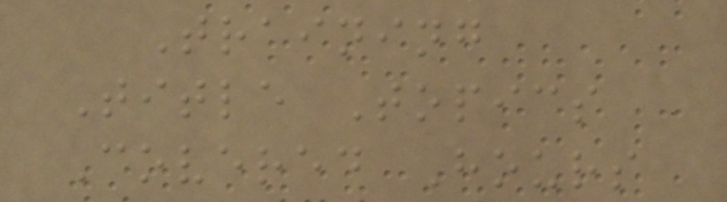Training
Title Topics
Covered Hours
